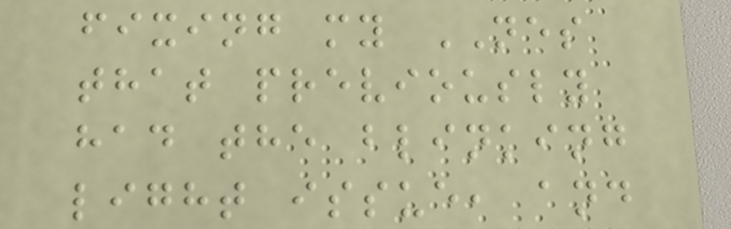fixing my NES
that previously
had the blinking
light issue, and
